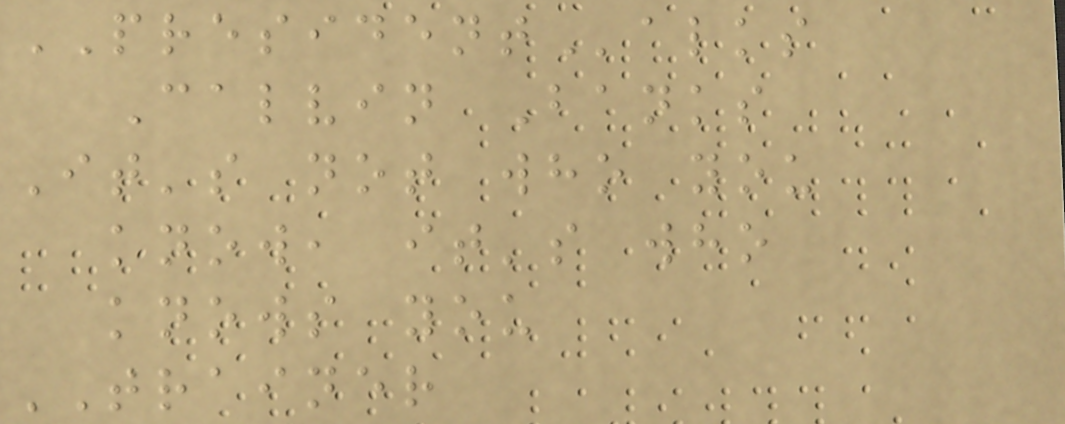PRESIDENTalks
Calvin Banks
It's not who you
know, it's who
knows you
TRAINER
